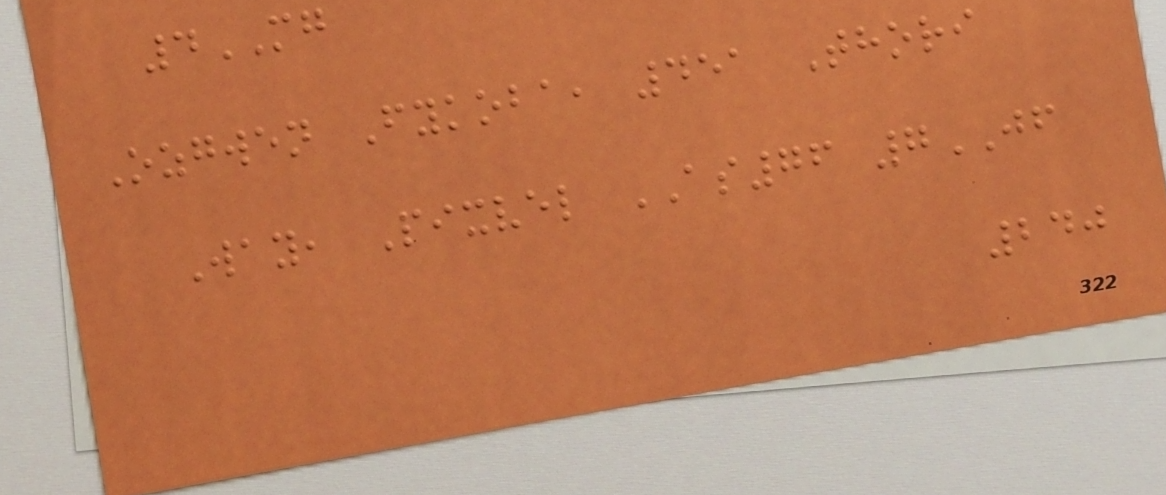4MG
Ozgwen Fykoba, 451 Thori
Way, Pixvel AS76 7JF
240
